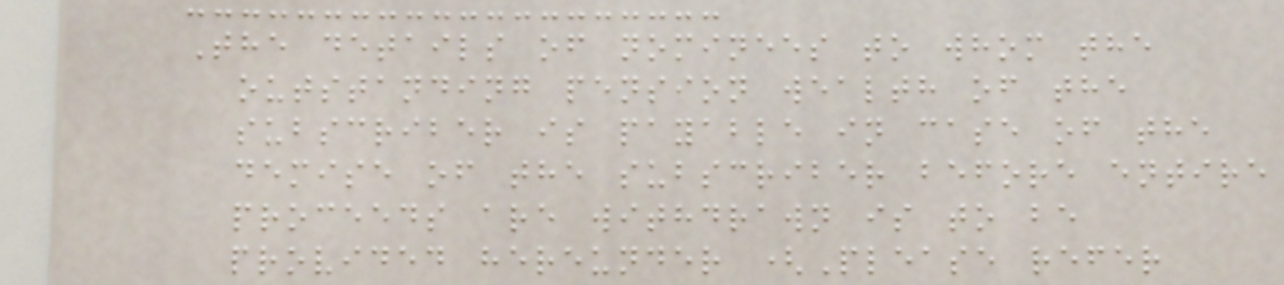The details of nominees to whom the
outstanding pension wealth of the
subscriber is payable in case of the
demise of the subscriber before entire
proceeds are withdrawn is to be
provided hereunder (Please refer
